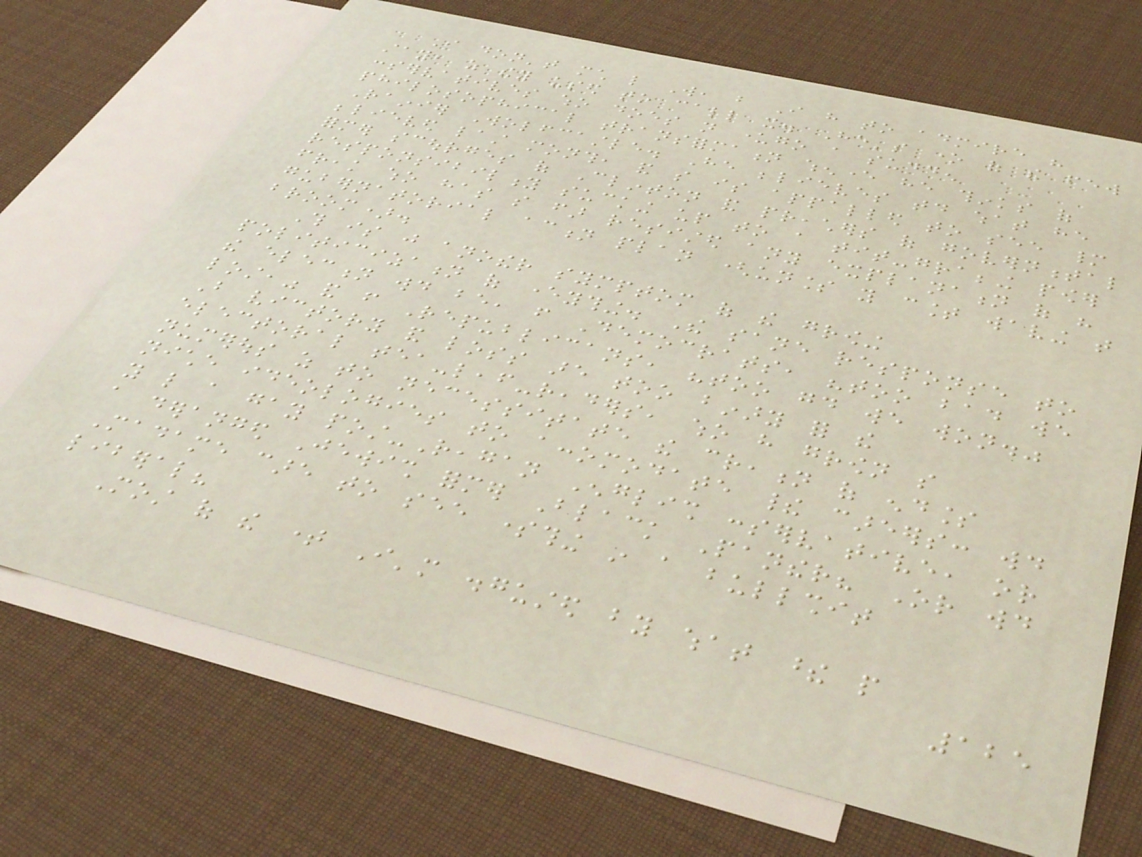I don't much like Will, but I have to admire his
stay, as they used to call it. He's one of the few
conservatives who does not undergo a sudden
philosophical transformation whenever he thinks of
Rainier Wolfcastle. He believes today what he
believed last month, and so is appalled to see many
former scourges of Clinton and preachers of governmental
responsibility sucking up to a tit-grabbing power
freak who has so far resisted any explanation of his
gubernatorial action plan (unless you count waving that
broom).
This is just another symptom of the growing
politicization of everything. The sane response to
the election would be, from Democrats, "too bad we
lost," and from Republicans, "too good we won."
But victory and loss are too binary for the
electoral tea-leaf-readers, who have grown so
numerous as to necessitate the creation of endless
niche ideologies to accomodate their careers: would
you like a gay post-Reagan English conservative, or
a deranged Jewish former Black Panther? Or would
Madame care to see something in a bullshit
liberal?
Most of the time I'm disgusted by what these people
125
